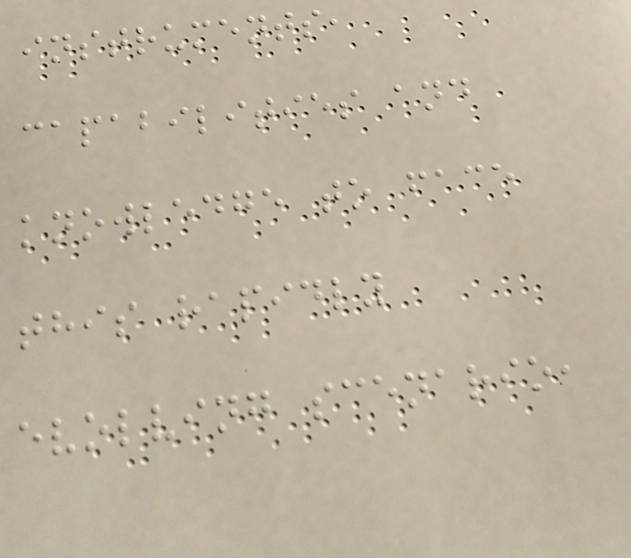instruments,
capabilities and
knowledge to face
this rapidly
evolving scenario,
